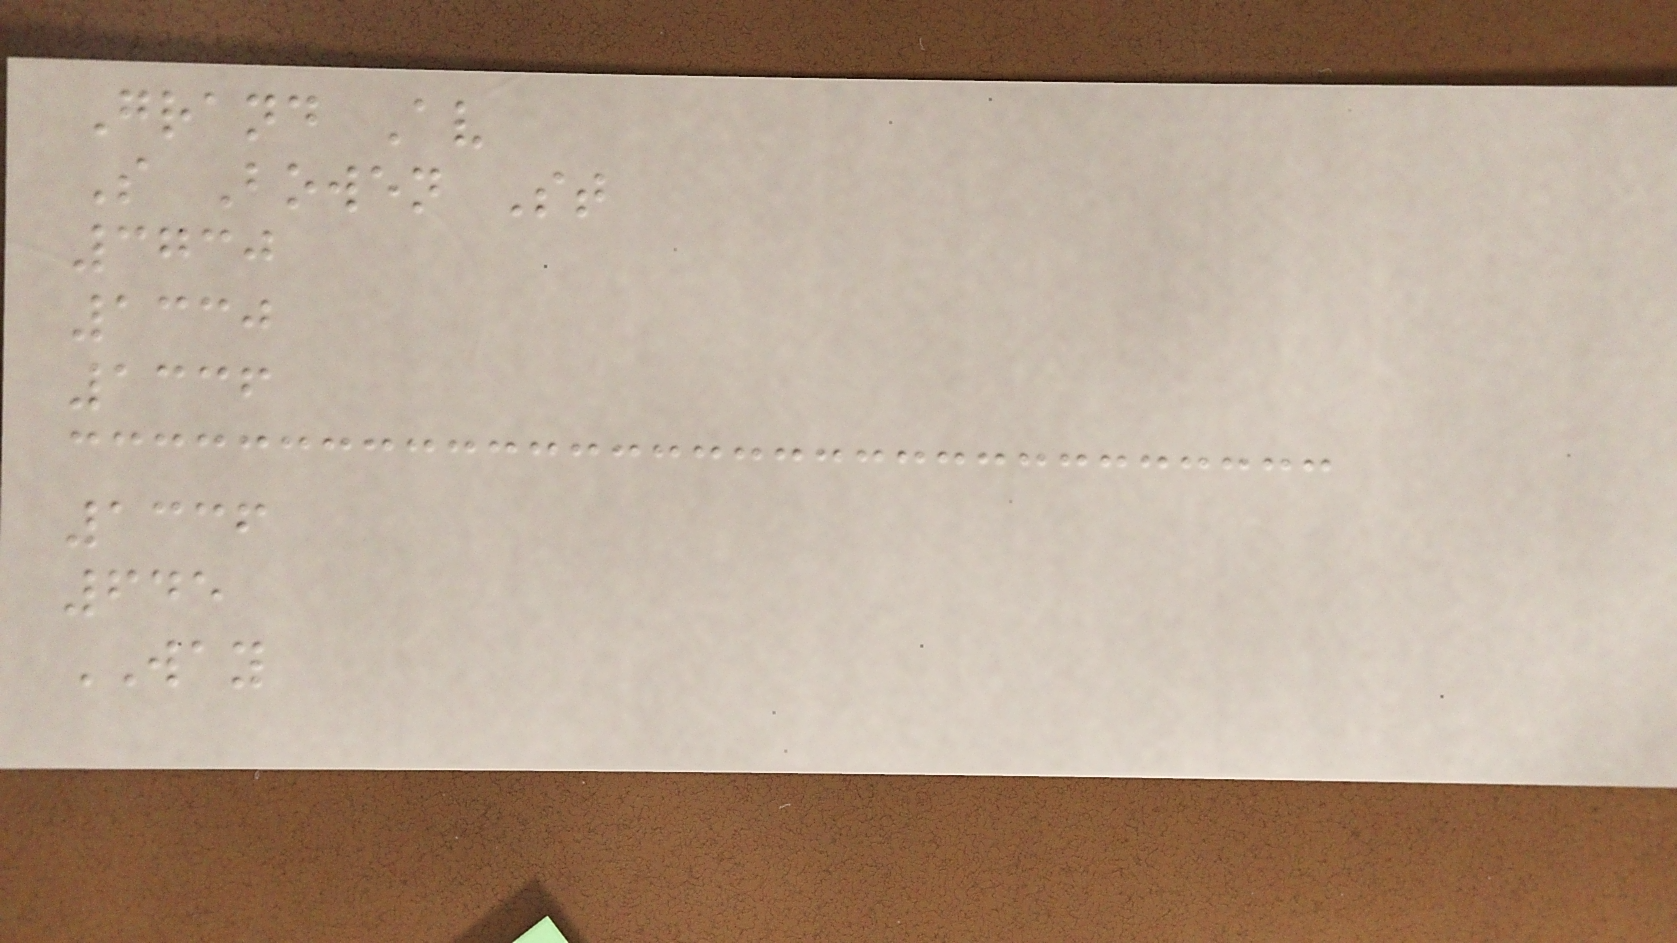Grand Av
S Bowen St
3730
1330
1336
1336
645
WAY
